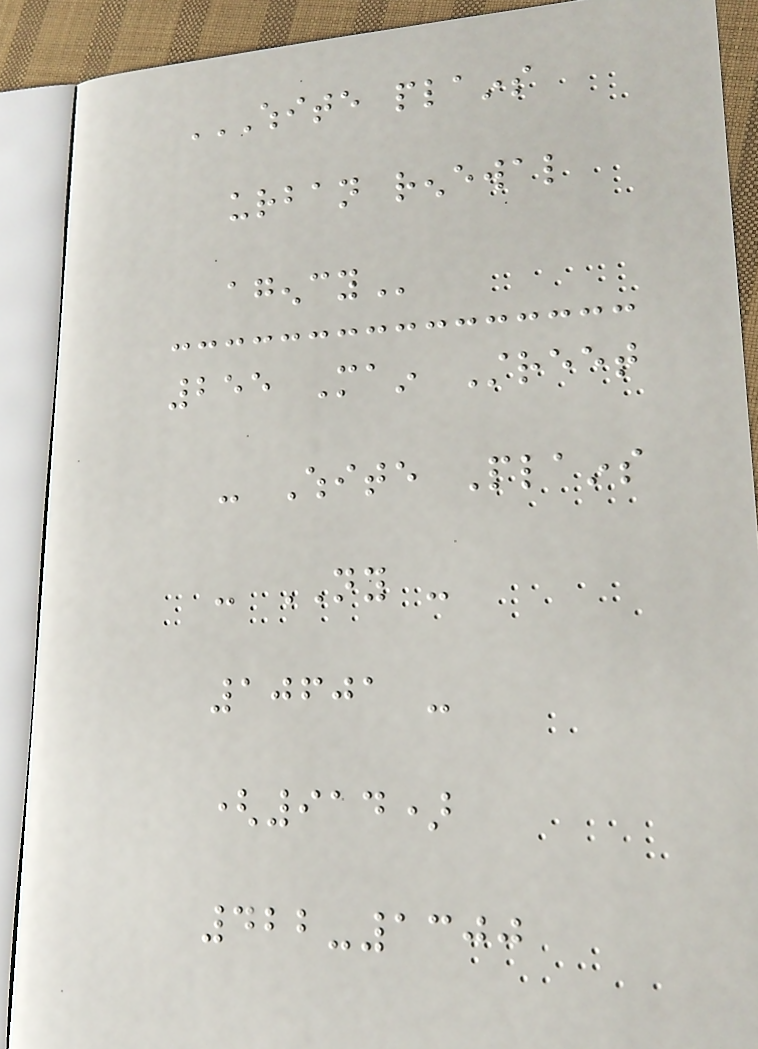WHITE PLAINS
URBAN RENEWAL
AGENCY
255 Main Street
- White Plains
- NY -
10601 -
(914)
422-1300
